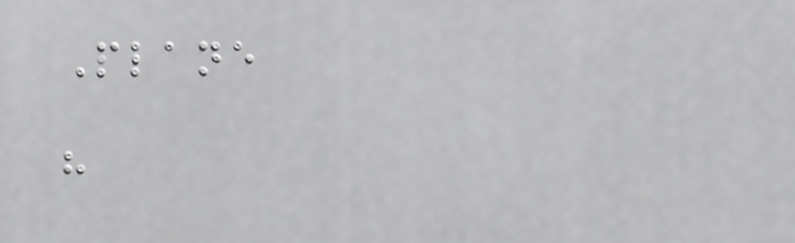Plane
h
